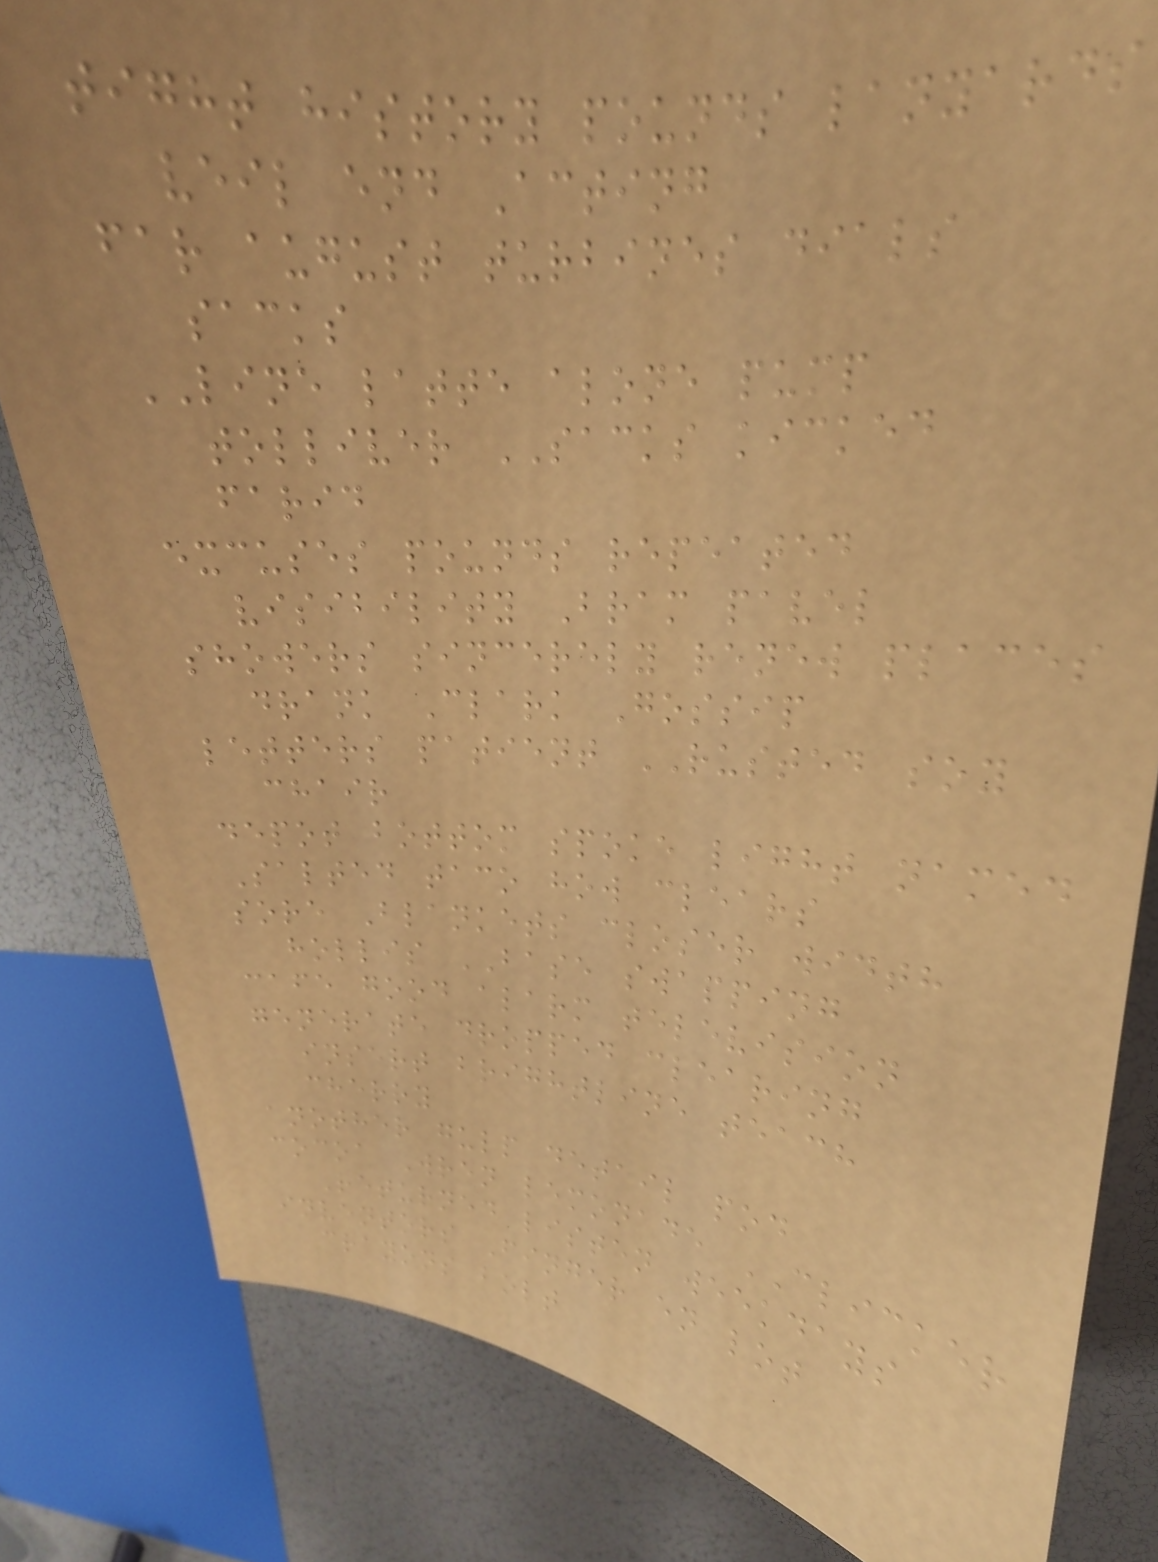tight history pounds lanyards
veil end Acting
far august turbines dials
sacks
LINE latte alone pump
tolliver SACKS kicked
farid
excuses pounds repeated
visibility Bram pavel
showers sincerely renew places
drank Clark Gossip
letters patient RUSTED soy
chair
depot bottom spoke light named
Salted taco how clears
sore Blankets closer width
hollis BASE swapping
cafe good alarm television
generate dropped clearing
insert brightline teach
cherry
another gulp detail pod
cocoa Wren lemonade CLICKER
Returned listen weekdays
inventors Finger en lot
crayons bolt
